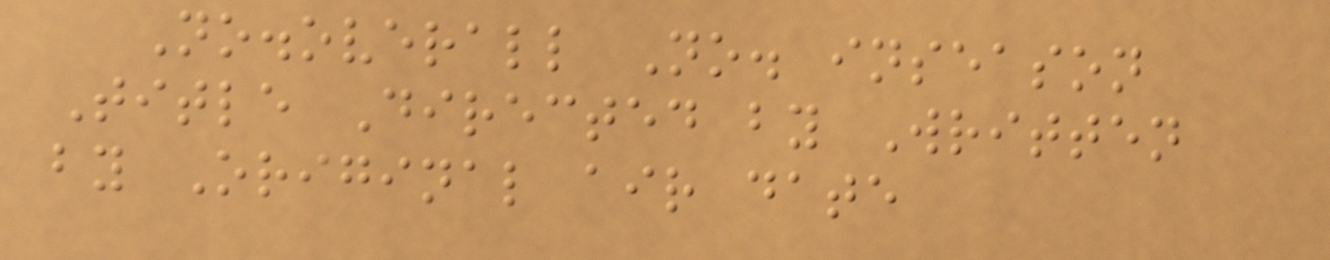No.overall No. inseason
Title Directed by Written
by Original air date
